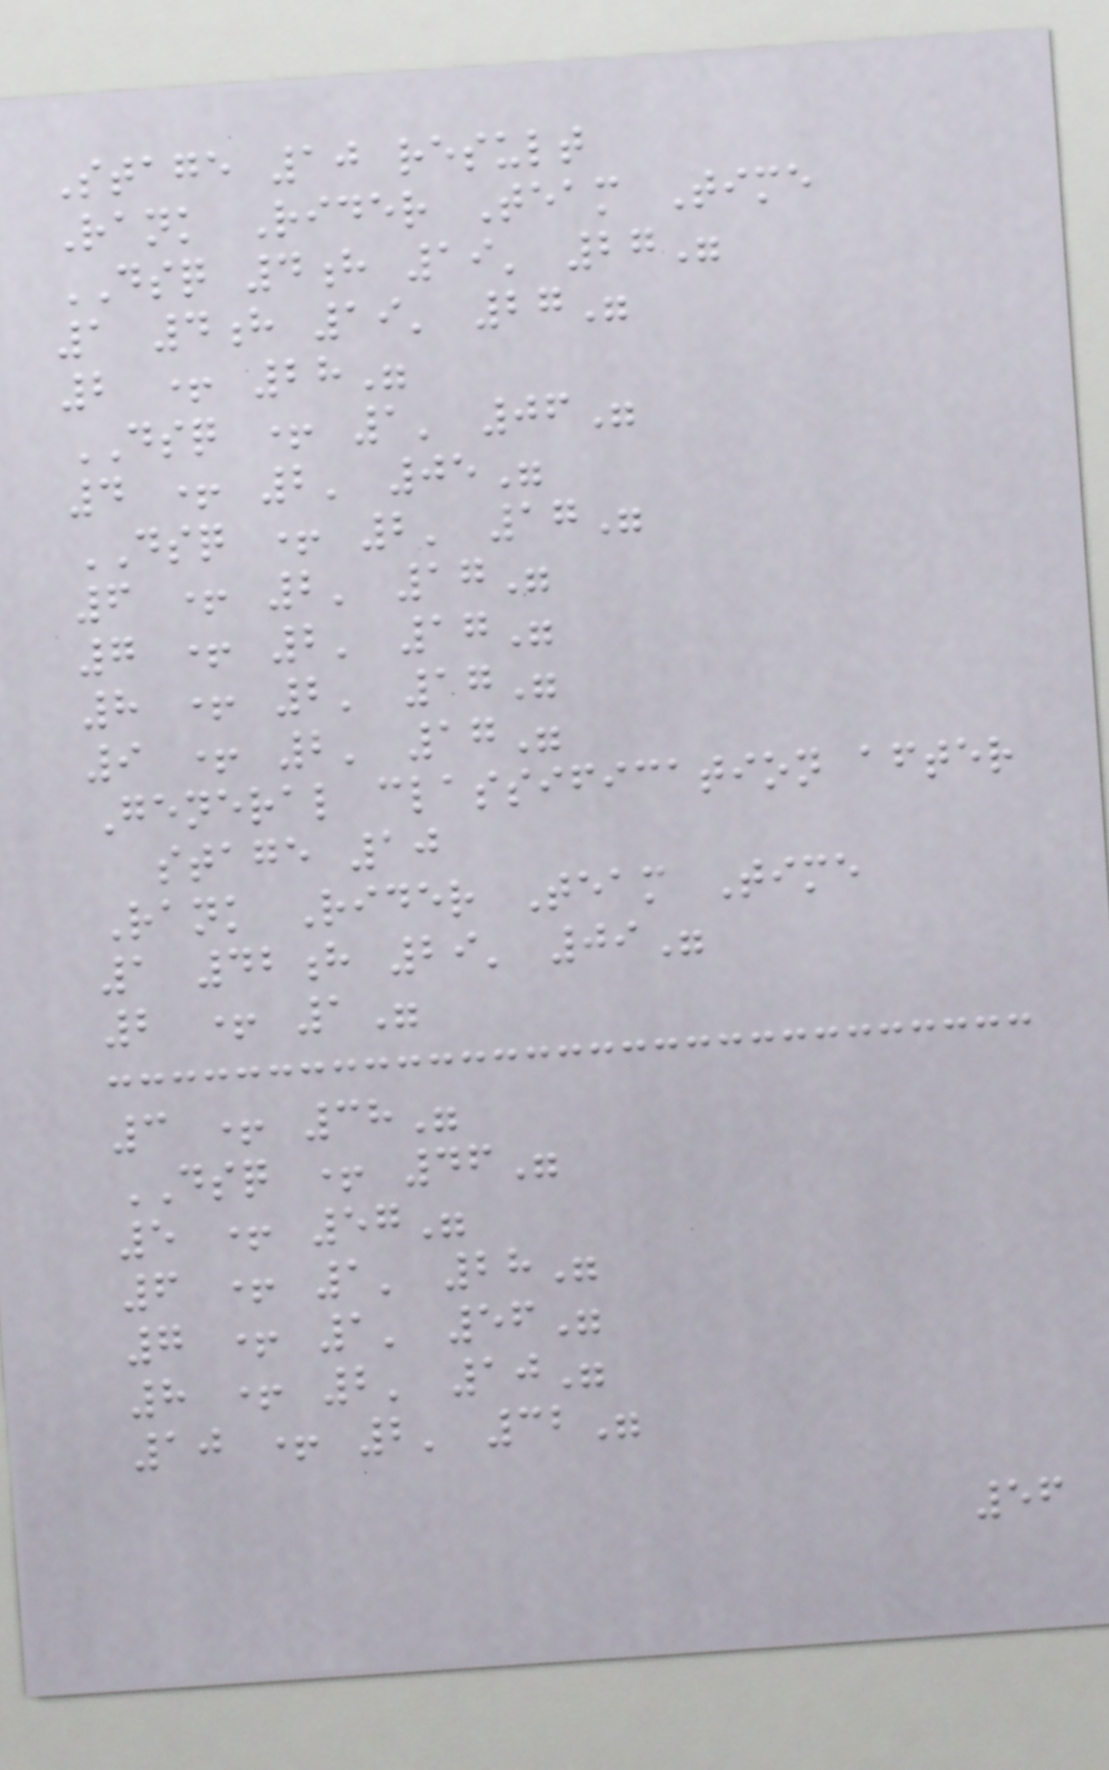Stage 10 result
Rank Rider Team Time
DSQ 4h 19' 27"
1 4h 19' 27"
2 + 28"
DSQ + 1' 06"
4 + 2' 05"
DSQ + 2' 17"
6 + 2' 17"
7 + 2' 17"
8 + 2' 17"
9 + 2' 17"
General classification after
stage 10
Rank Rider Team Time
1 42h 29' 09"
2 + 1"
3 + 38"
DSQ + 46"
5 + 57"
6 + 1' 28"
7 + 1' 56"
8 + 2' 10"
10 + 2' 32"
56
